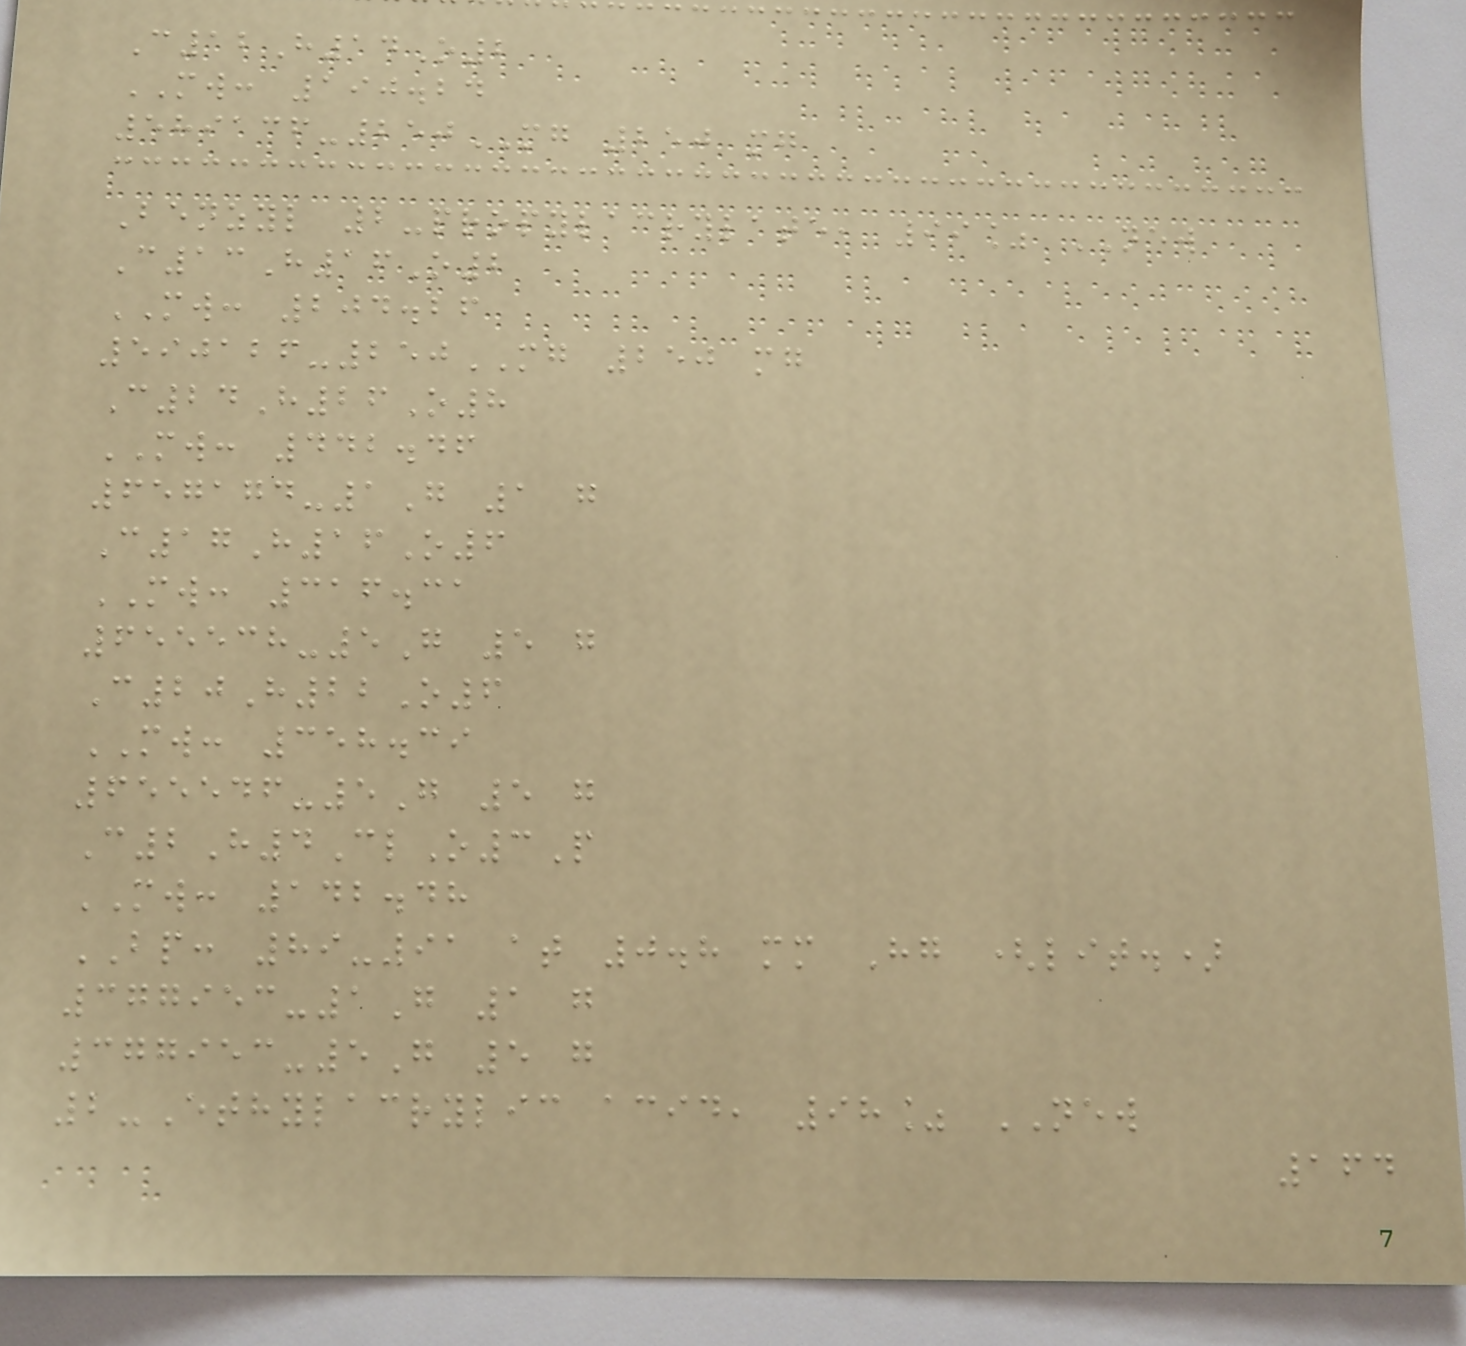C12H14O2
MW: 190.24
589136-250MG 250 mg
Benzyl 2-propylacrylate, 99% NEW
C13H16O2
MW: 204.26
590126-250MG 250 mg
C24H26O8
MW: 442.46
657174-1G 1 g
C17H16O6
MW: 316.31
655538-5G 5 g
C20H22O6
MW: 358.39
655546-5G 5 g
C2H4ClO3P
MW: 142.48
BP: 89-91 at 0.8 mm Hg (lit.)
377953-1G 1 g
377953-5G 5 g
2-Ethylacrylic acid, 98% NEW
164
